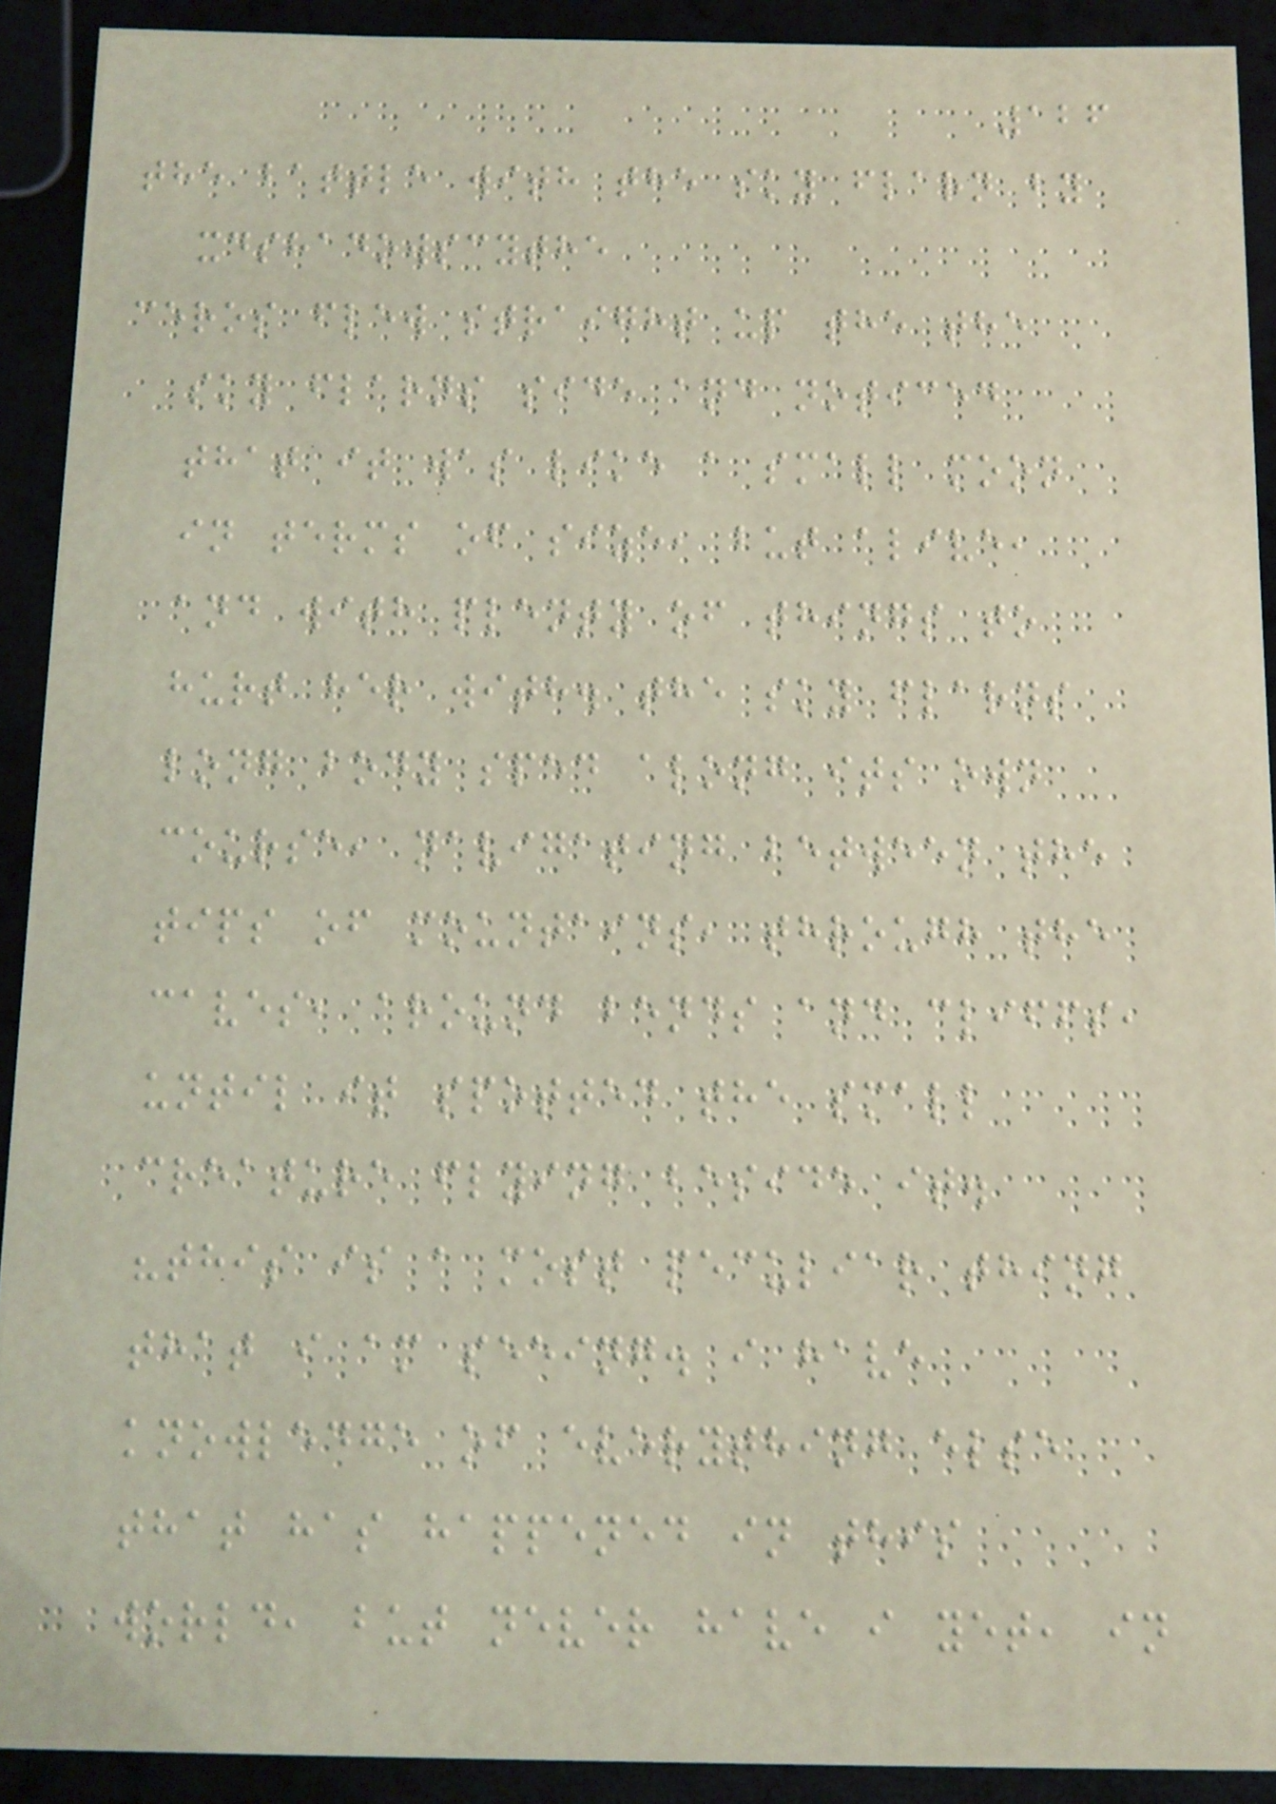126
the battle with the sky flarn by
xdshadowscythe
ceros flew straight up the the
sky flarns side and noticed
that it was like a small moon
in terms of size, but alive,
and with plenty of things to
hurt her with. the sky flarns
long body sped along its own
course, navigating between the
tips of mountains, through the
caves, around bends and cliffs,
until it spotted the small
creature flying beside it.
"this is a most peculiar thing
that i am seeing. i have
knowledge of everything else
that has happened in this
world, but never have i yet, in
